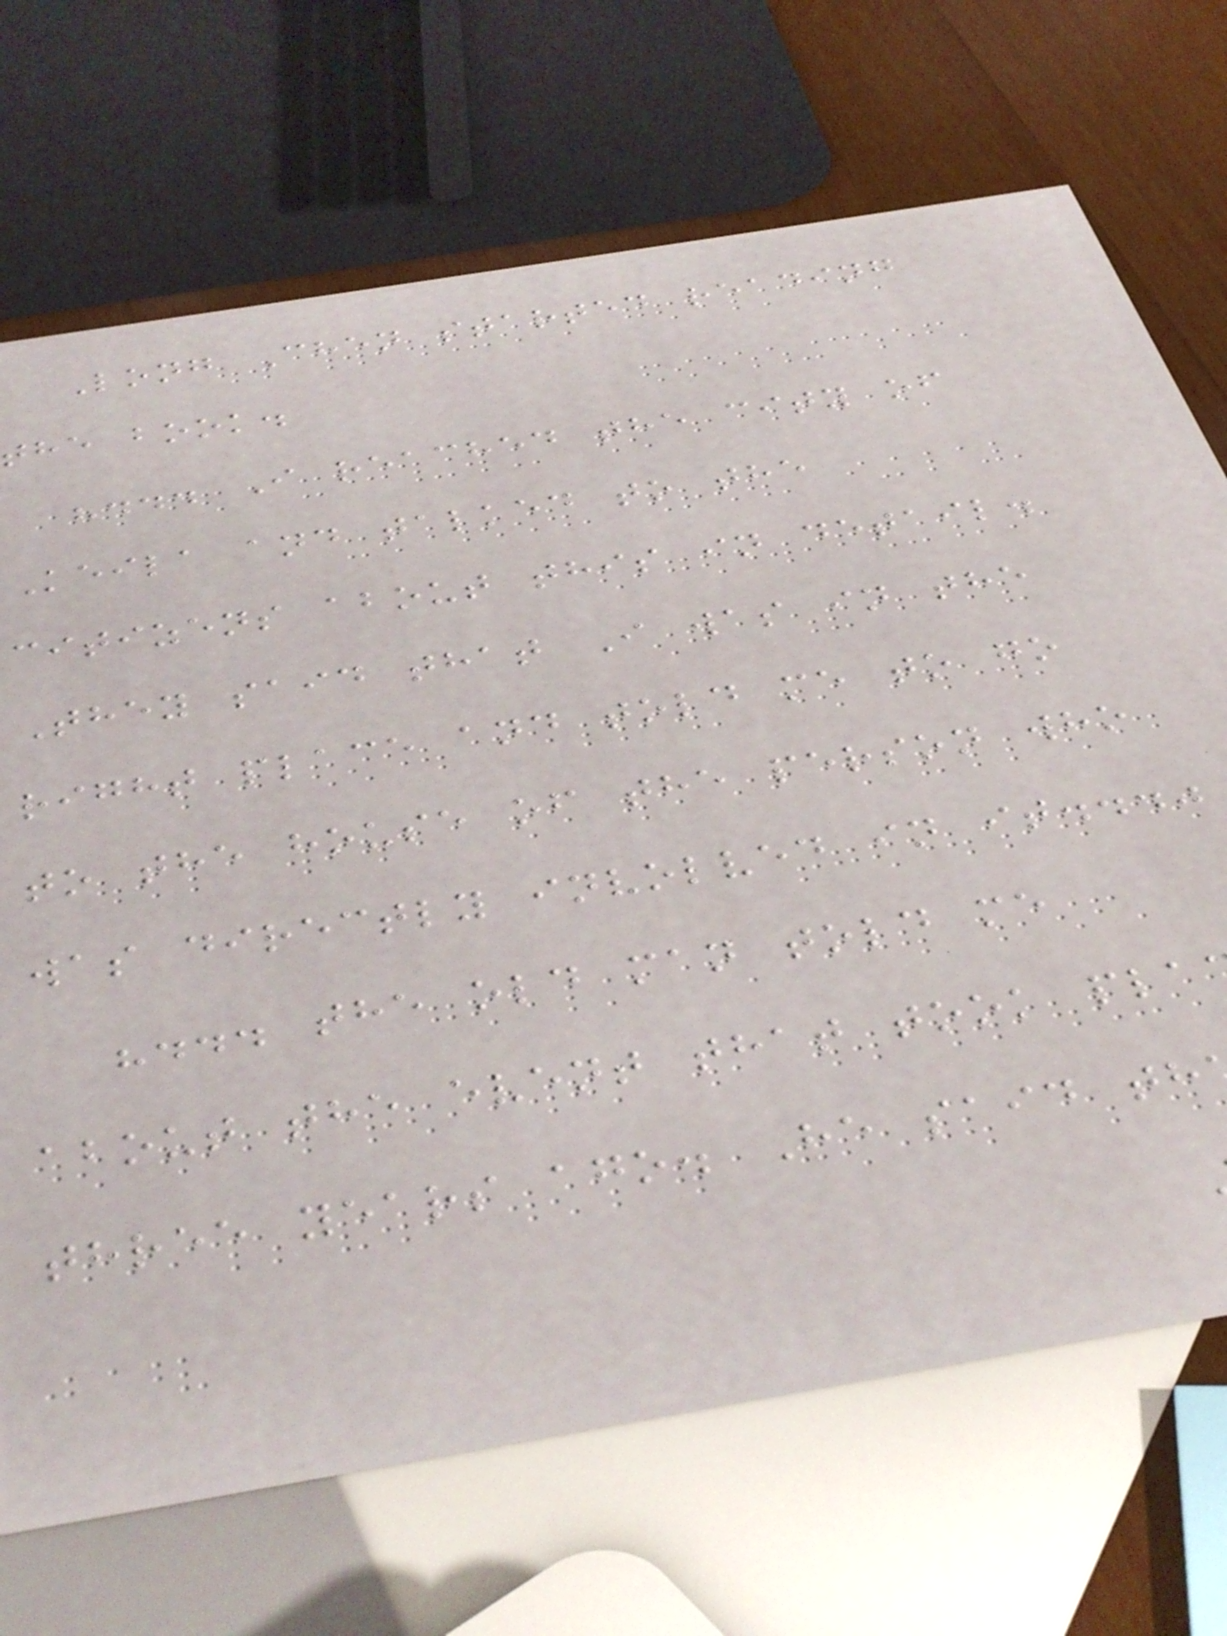Long Chen started reading
the book.
"... I reached the city of
Keila and talked to the
citizens about this in detail.
They said that I was in the
right place and told me to go
to the house of the person who
was directly involved in it..."
"... the old man told me
about the event that took pla
three years ago. He said th
